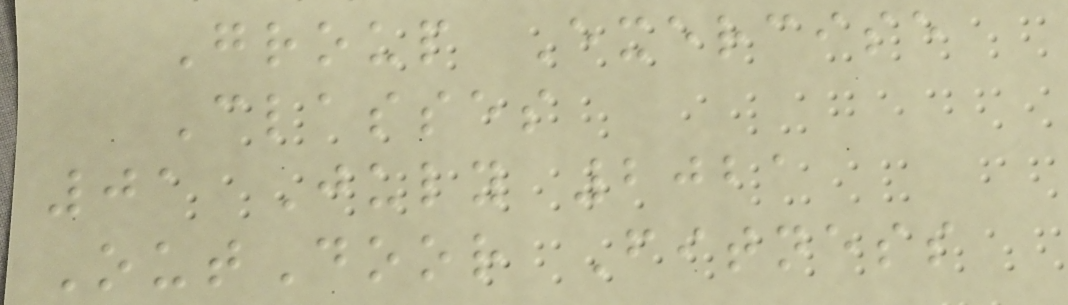Group Exercise
Classes
01 July 2021
OutDoor Fitness
